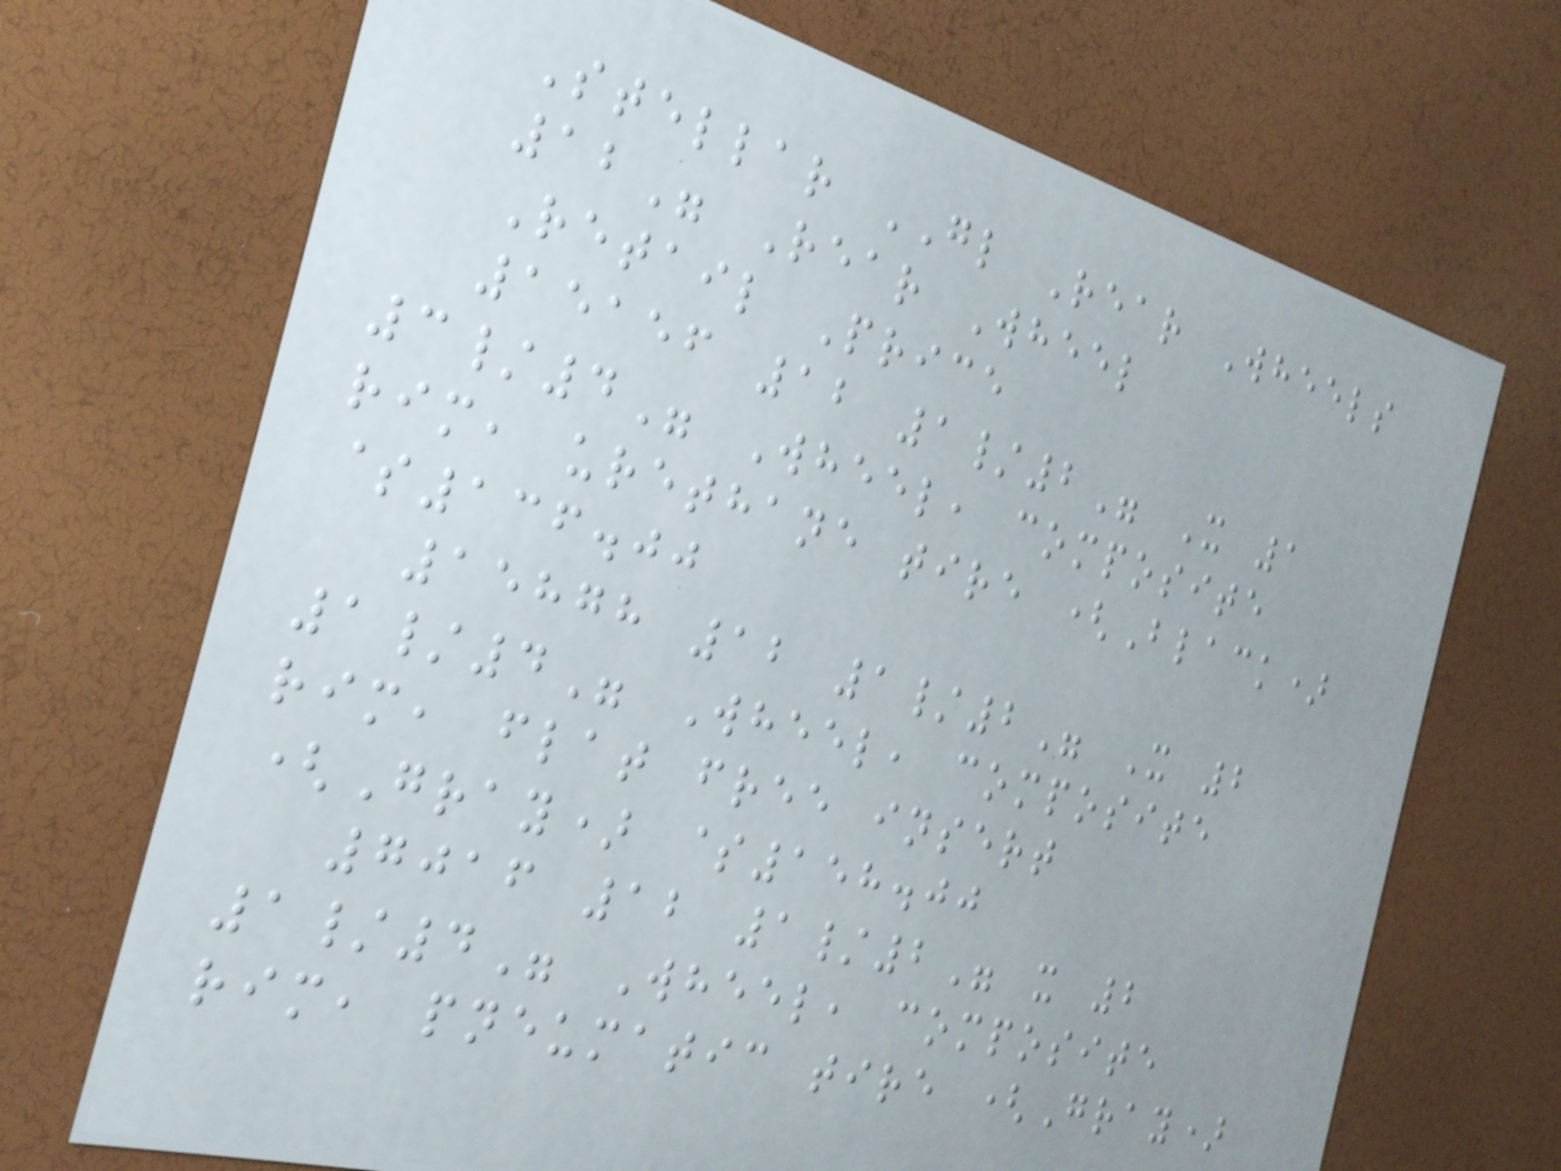Stellar GL Rear Wheels
12" Rear Wheel
Retail Price
15156 12 1/2" X 1
3/4" Wheel, composite
rim, urethane tire (Black)
$136.00
15878 12 1/2" X 2
1/4" Wheel, composite
rim, flat free insert
(Gray) $158.00
7016 12 1/2" x 2
1/4" Wheel, composite
rim, pneumatic tire (Gray)
